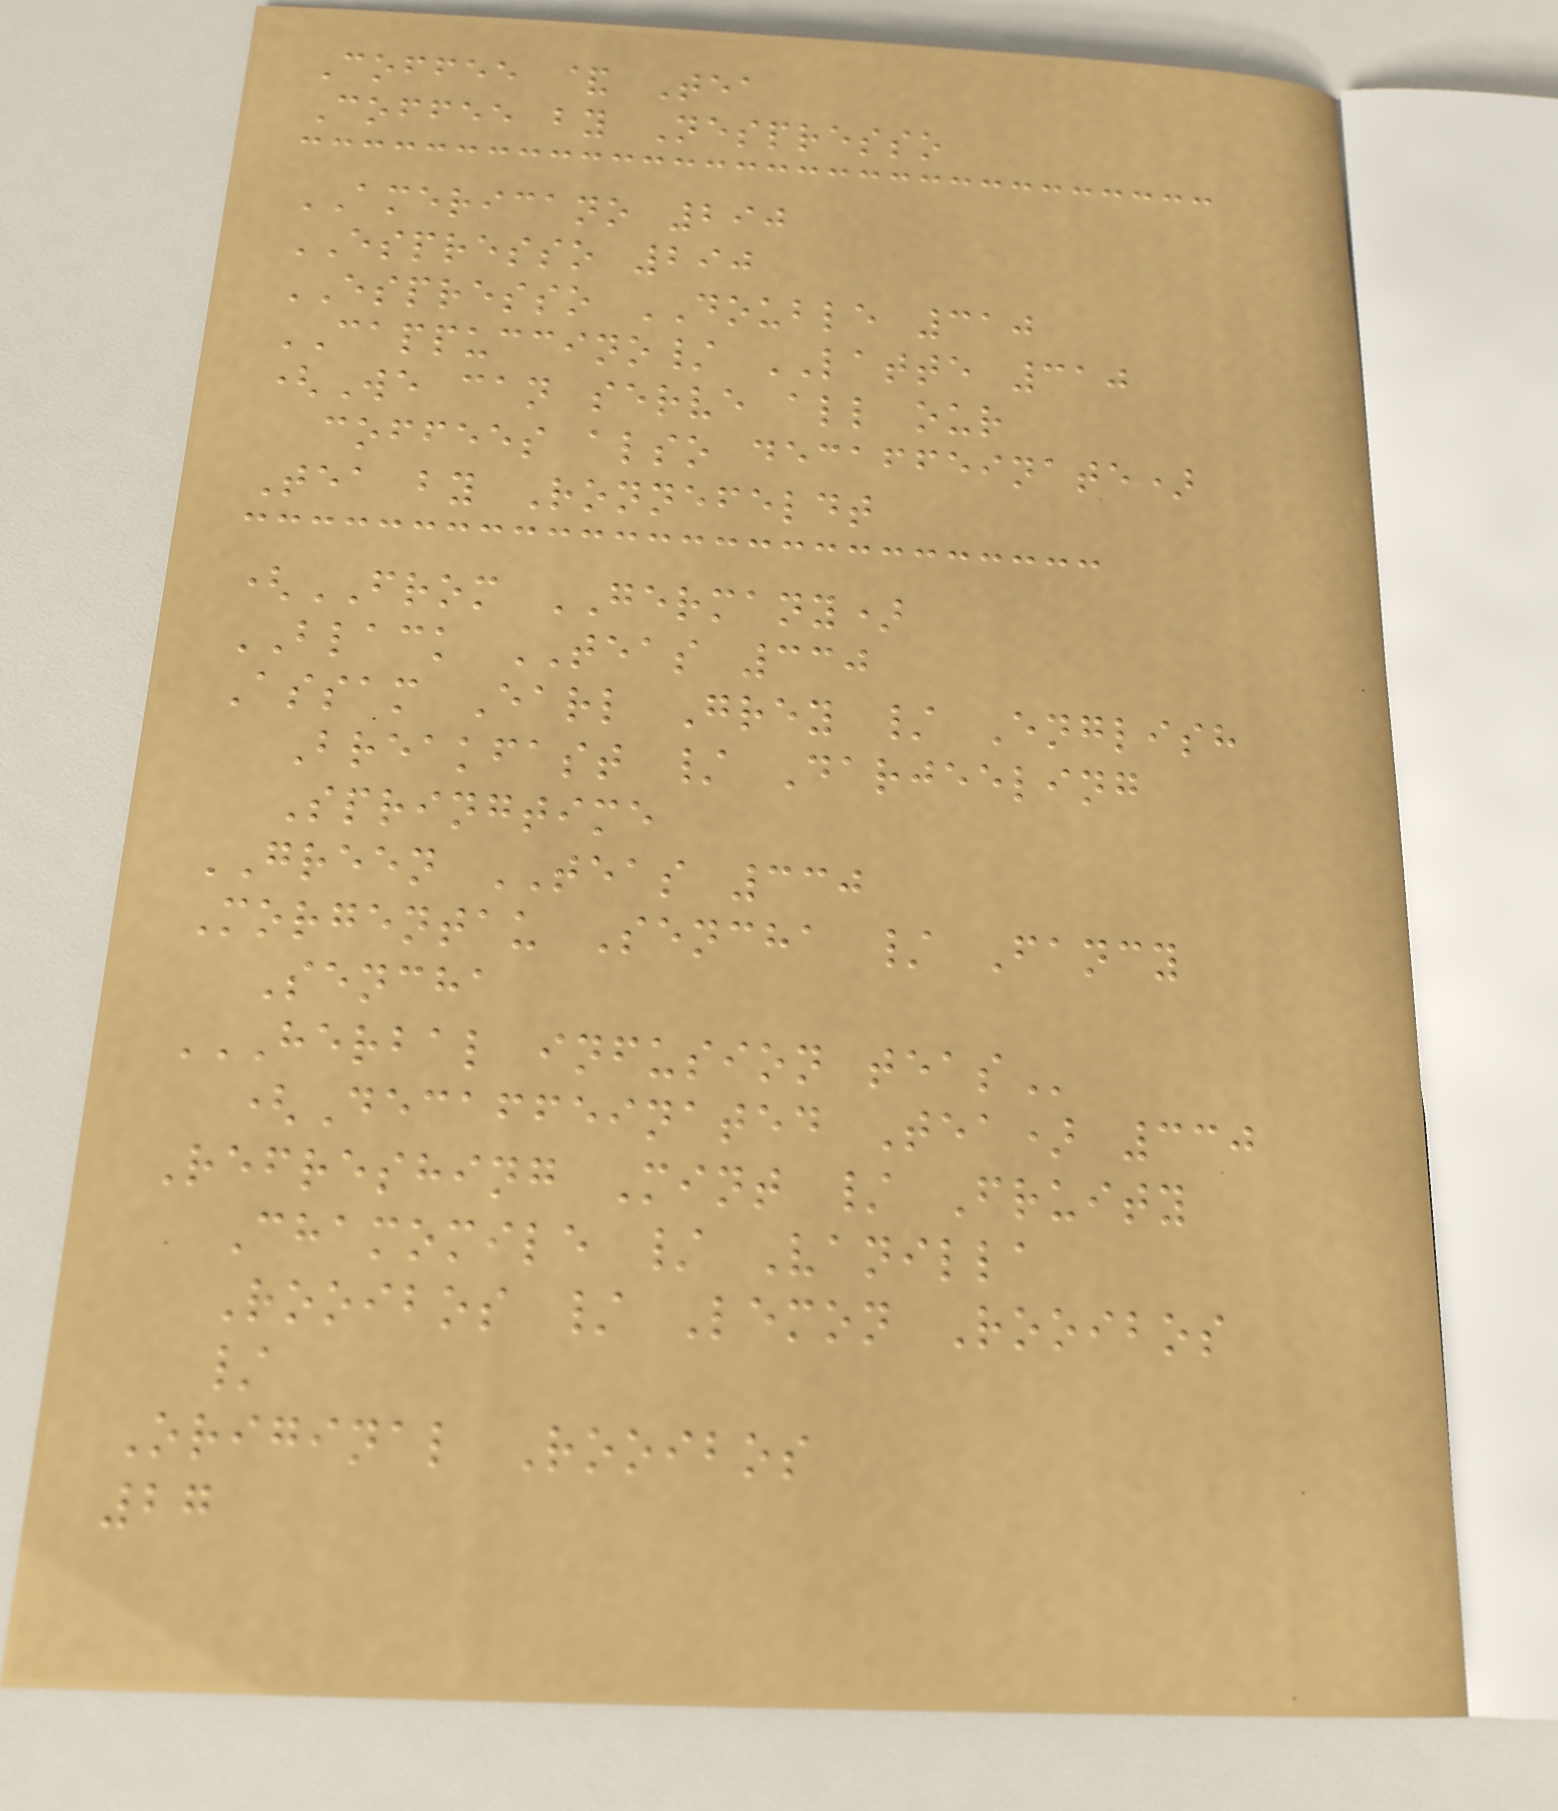Coffee & Tea
Coffee by Nespresso
AMERICANO 290
ESPRESSO 290
ESPRESSO DOUBLE 310
CAPPUCCINO/ LATTE 310
(We can serve all our
coffees also decaffeinate)
Tea by Ronnefeldt
(FROM GERMANY)
BLACK TEAS 330
Assam Earl Grey / English
Breakfast / Darjeeling
Springtime
GREEN TEAS 330
Morgentau Sencha / Fancy
Sencha
HERBAL INFUSION TEAS
(Decaffeinated Tea) 330
Refreshing Mint / Fruity
Chamomile / Vanilla
Rooibos / Lemon Rooibos
/
Original Rooibos
27
